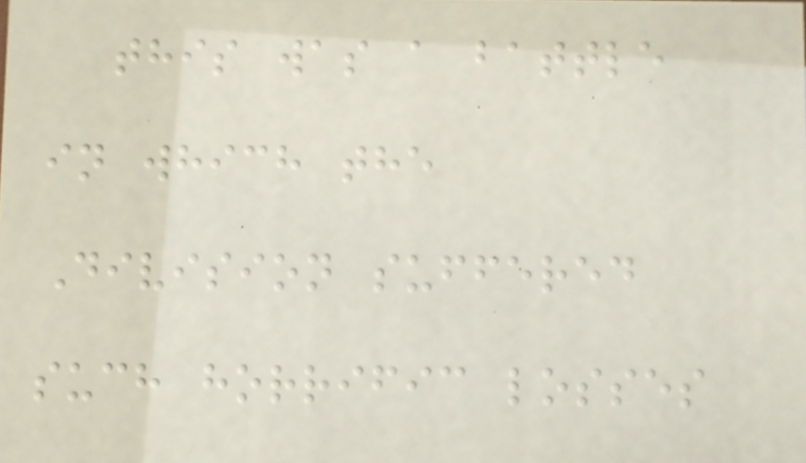this was a battle
in which the
Division suffered
such horrific losses
